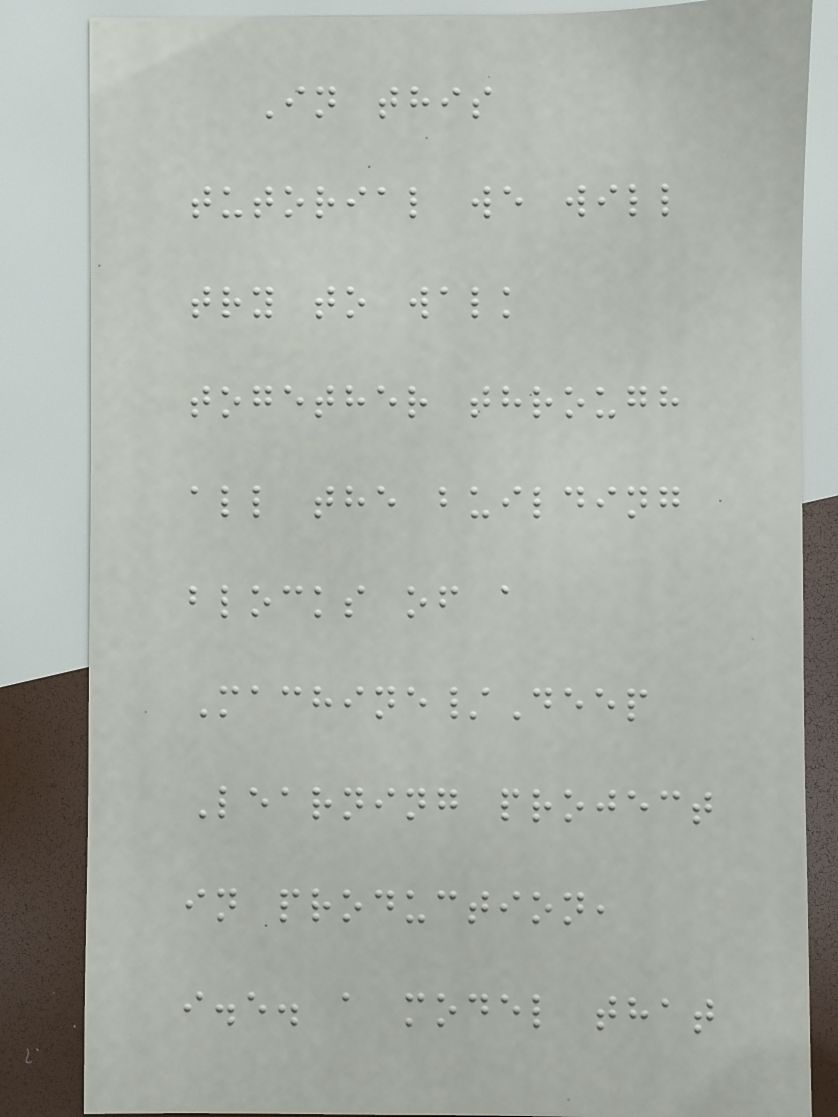In this
tutorial we will
try to walk
together through
all the building
blocks of a
Machine/Deep
Learning project
in production,
i.e. a model that
